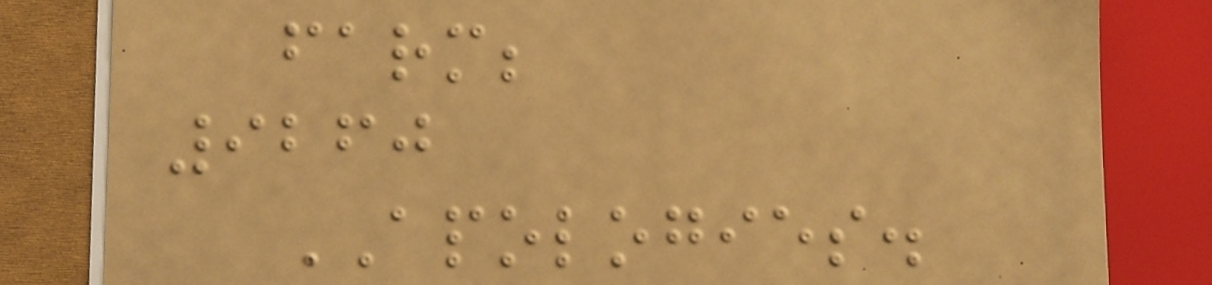farm;
9260
APOLOGIES.
